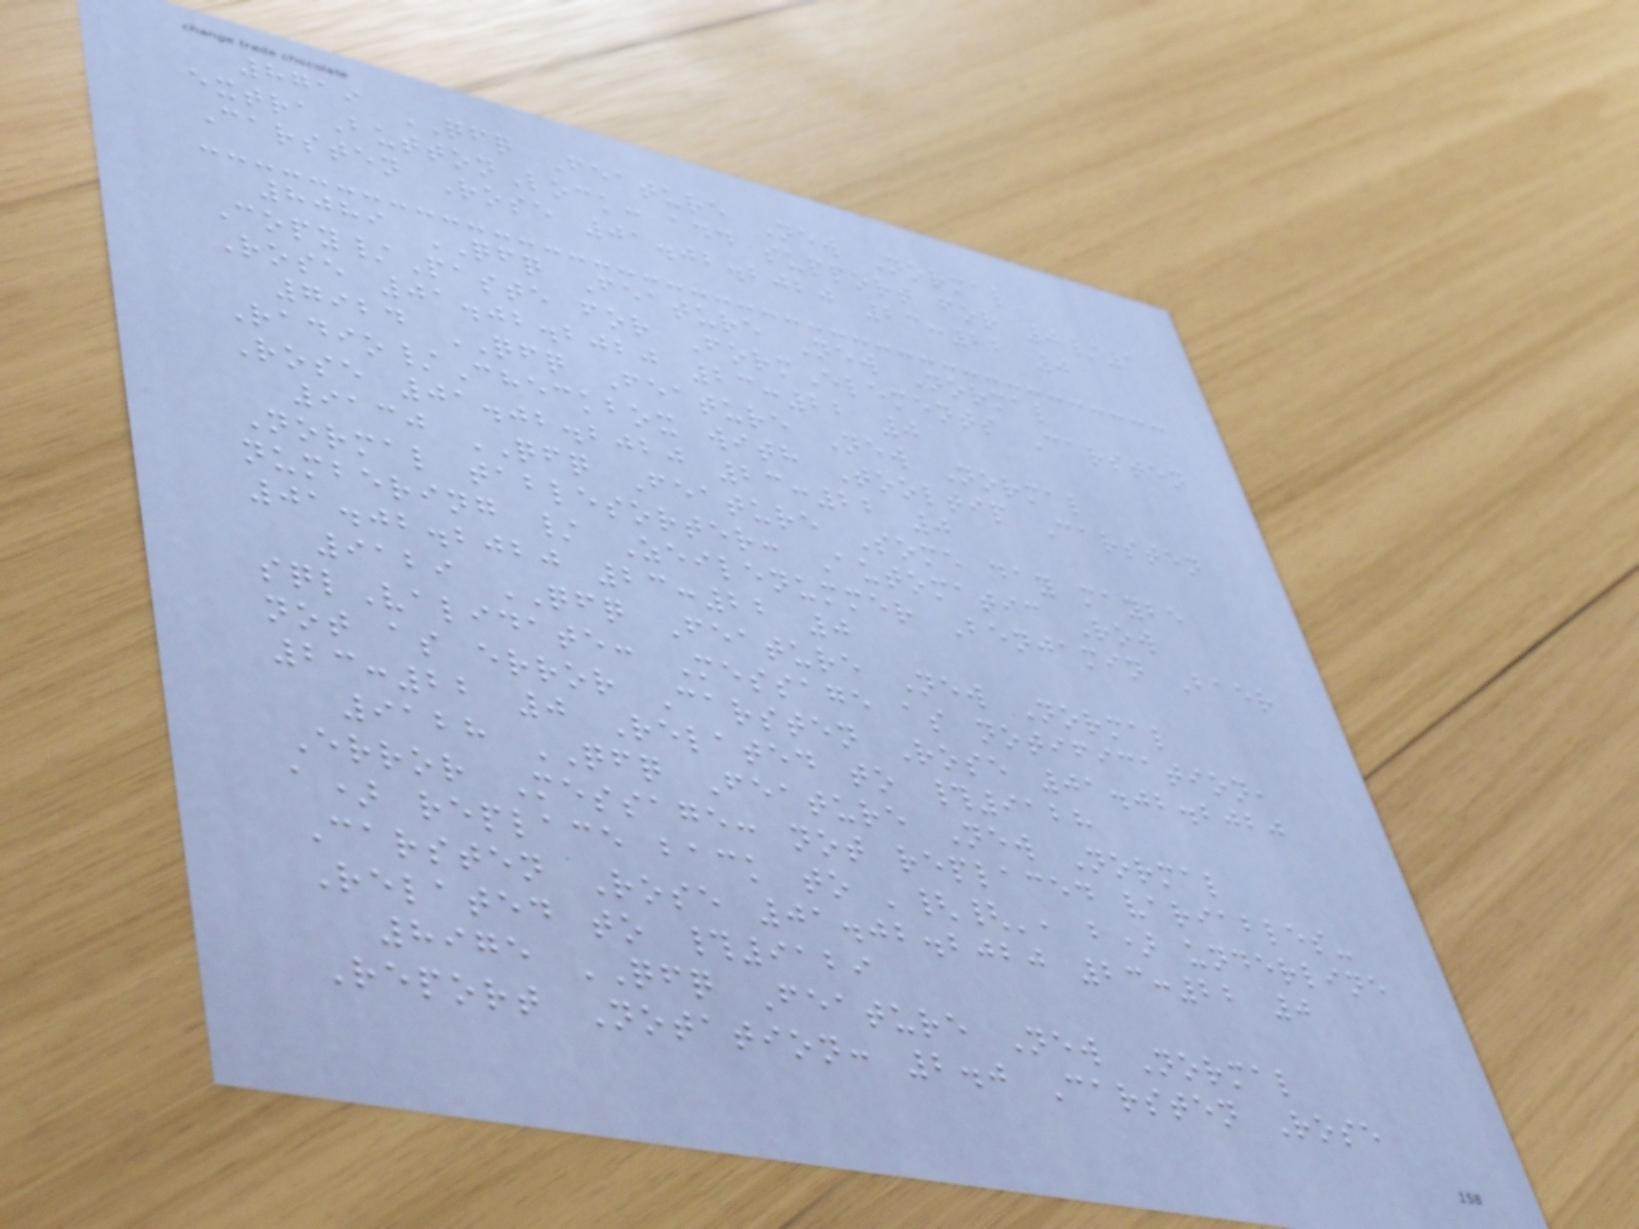8719 QFQ Feature New Normal
extraButtonLock: add support for 0/1
Carsten Rose 01.02.2020 23:22 0
8089 QFQ Feature New Normal
Copy/Paste for FormElements Carsten
Rose 01.02.2020 23:22 0
7924 QFQ Feature New Normal
Radio/Checkbox with Tooltip Carsten
Rose 01.02.2020 23:22 0
9130 QFQ Feature Some day maybe
Normal tablesorter: Automatic Row
numbering / Zeilenummer Benjamin Baer
01.02.2020 23:22 0
9129 QFQ Feature New Normal
sqlValidate: Message as notification,
not as error Carsten Rose 01.02.2020
23:22 0 Related to #9128
9128 QFQ Feature New Normal
Error Message: not replaced variables-
a) replace back to '{{', b) underline
Carsten Rose 01.02.2020 23:22 0
Related to #9129
8975 QFQ Feature New Normal
Report Notation: 2.0 Carsten Rose
